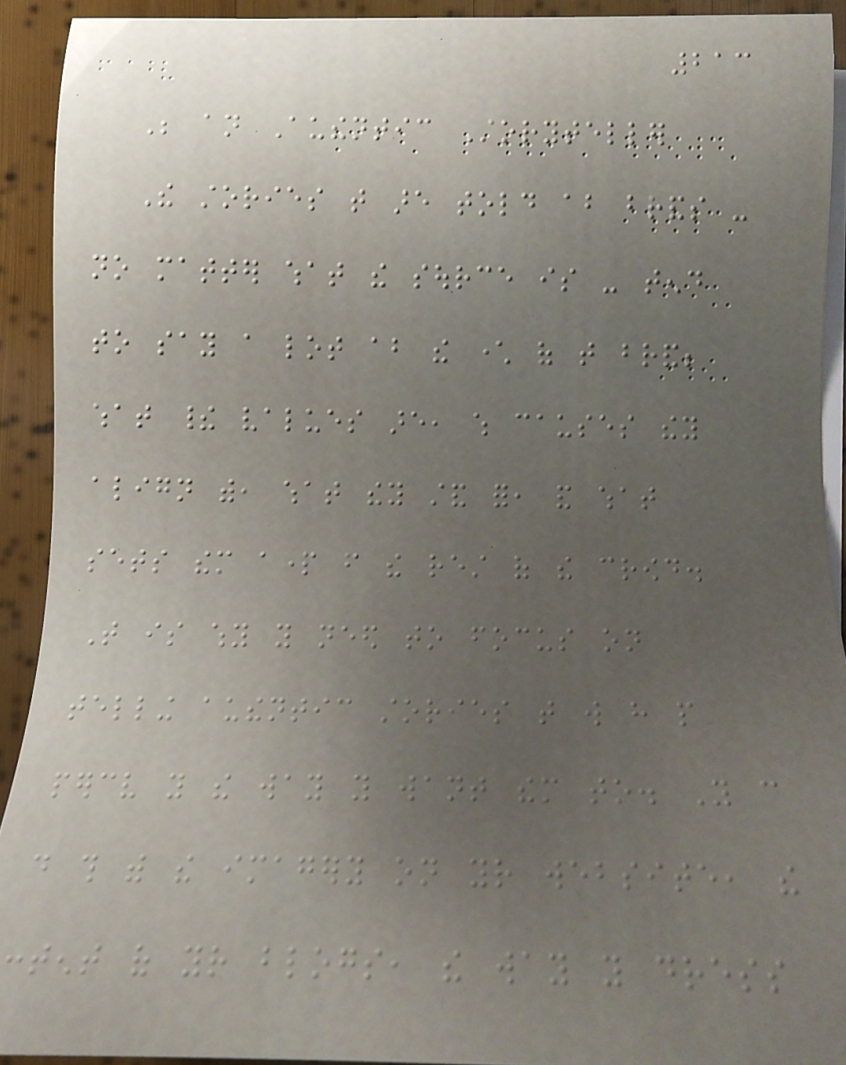213
Be an Authentic Storyteller
The stories that are told about brands -
no matter what the source is - tend
to say a lot about the character of that brand;
what their values are, which causes they
align with, what they stand for, and what
sets them apart from the rest of the crowd.
That is why you need to focus on
telling authentic stories that will have people
perceive you the way you want them to. You can
do this with the imagery on your website, the
content of your blogs, the way you dress
